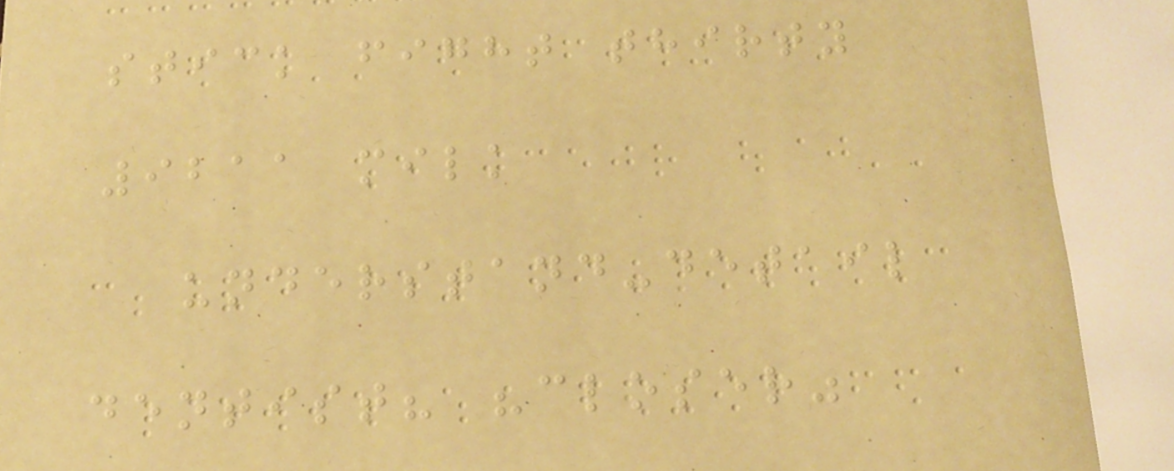stick fight thirty
9211 milk
understand-detail
dentist? "closer"
